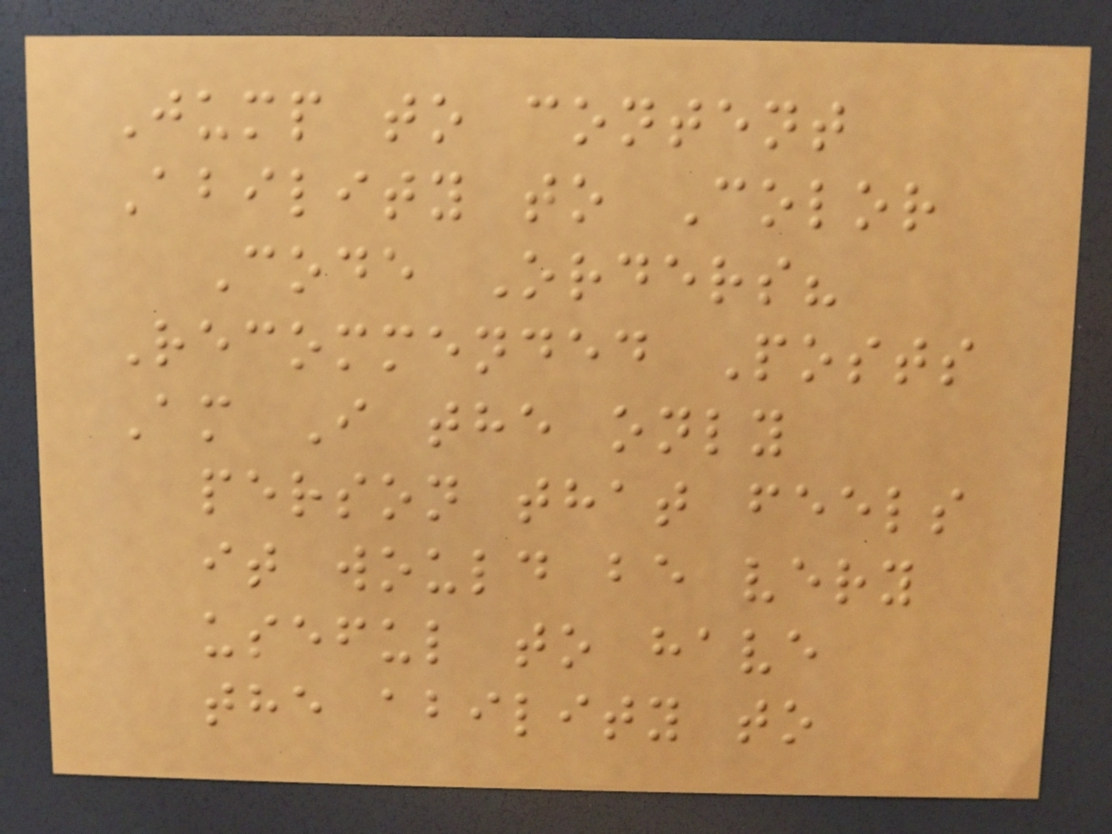Jump to content
Ability to Color
Code Orders?
Recommended Posts
Am I the only
person that feels
it would be very
useful to have
the ability to
